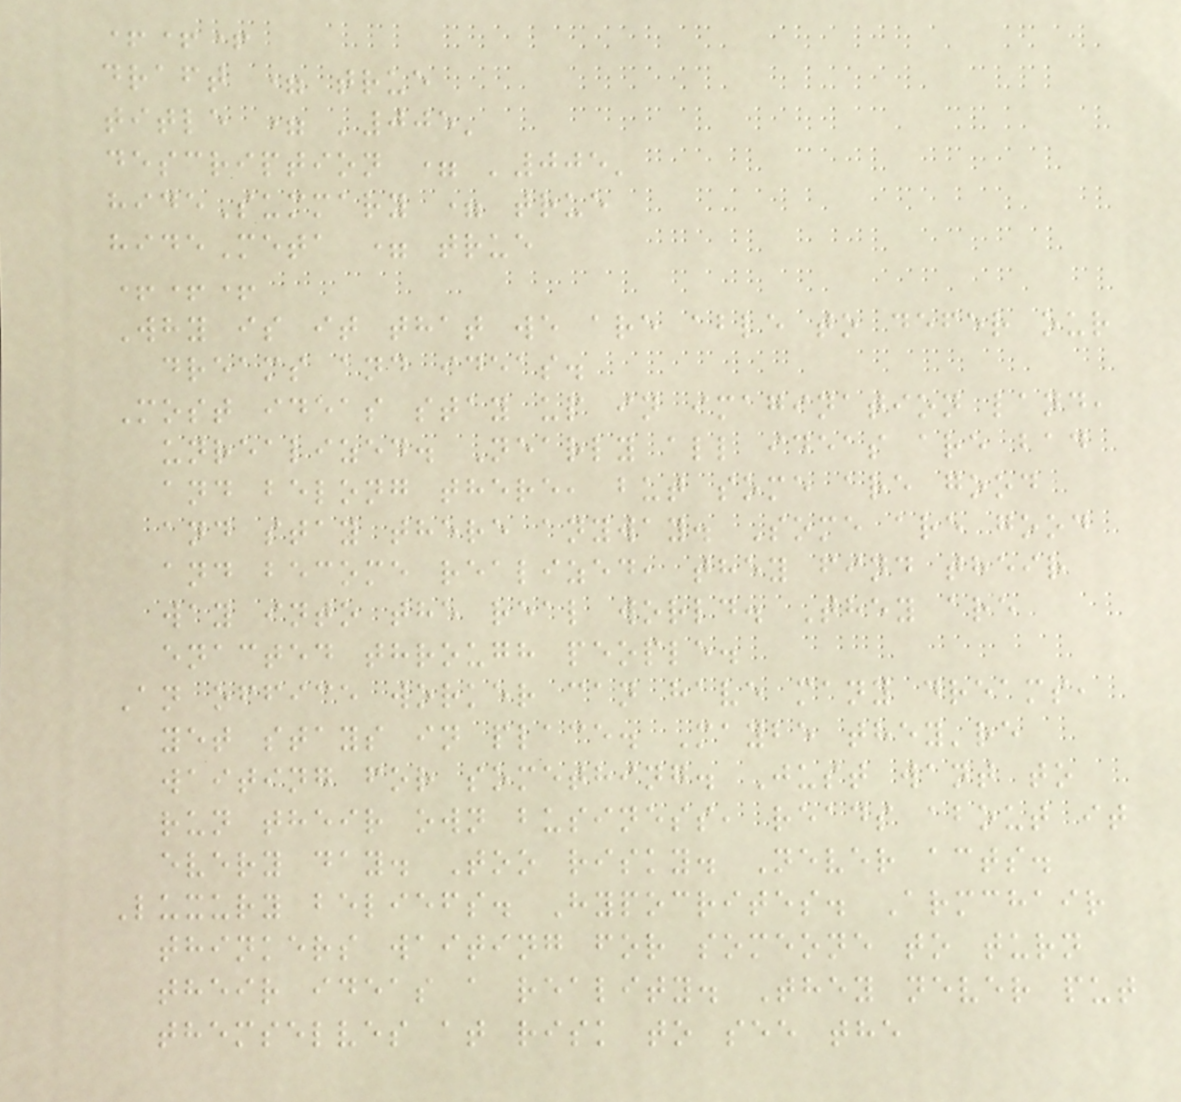+++
draft = true
title = '005'
description = '005'
hideSummary = true
hideMeta = true
+++
Why is it that we are able to defer our
dreams and ideas.
Most ideas stay up in imagination land,
unrealized. Nearly all ideas are bad
and belong there, but some are good
and stay there anyway. Some are good
and become realized, they find their
way into the real world. They are
enacted through people.
An office worker can have many dreams,
yet stays in place. Maybe they're
waiting for something. Just want to
run their own business, reads about it
every day. Too risky. Never acts.
Luxury beliefs. Hypocrites. Armchair
thinkers waiting for someone to turn
their ideas a reality. They never put
themselves at risk to see the
